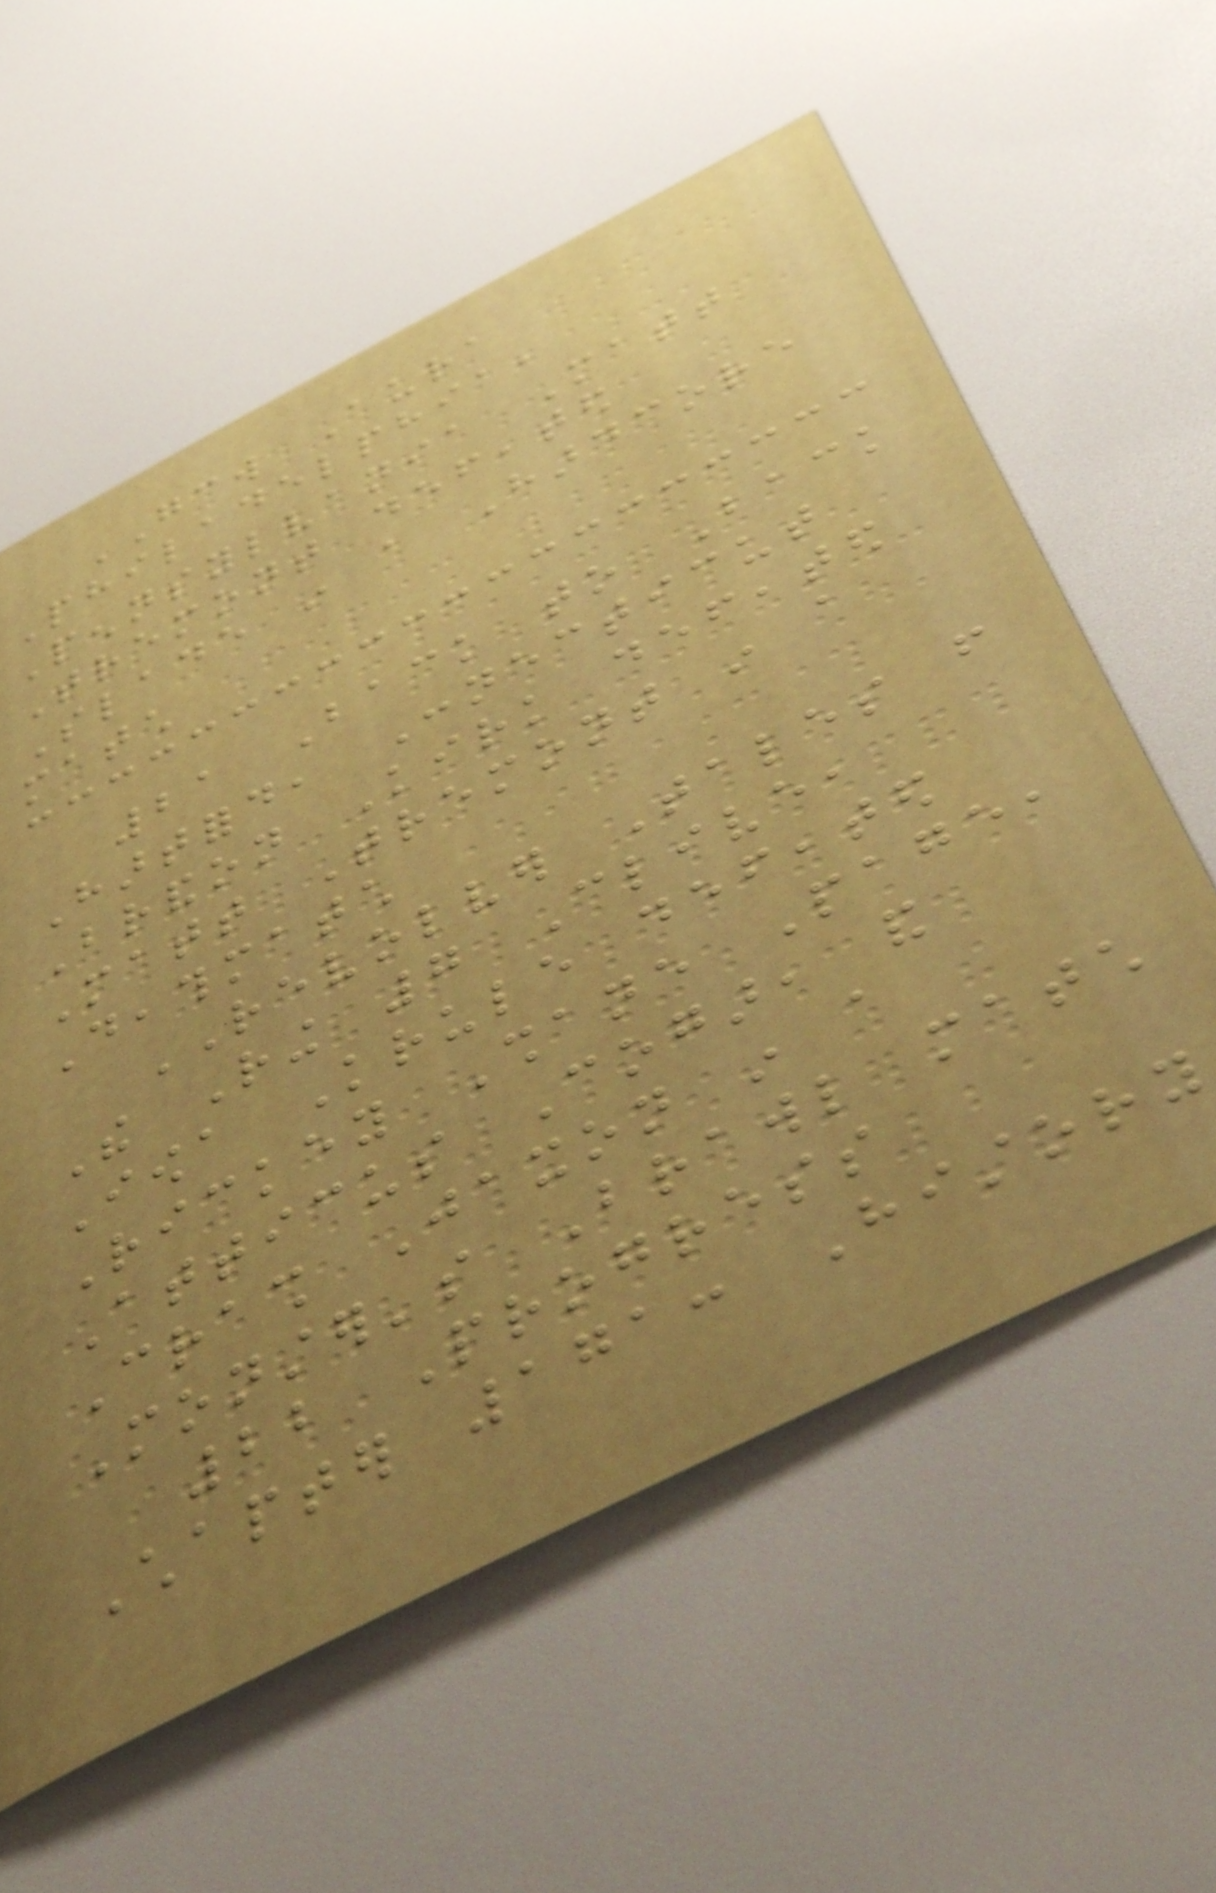GCW Aura
Philadelphia,
Pennsylvania Matt
Tremont defeated
Slade in a Hardcore
match
21 Back to Back
Hartford, Connecticut
Brandon Kirk defeated
Matt Tremont in a
Deathmatch
REVOLVER Tales from
The Ring 7 Clive,
Iowa Krule defeated
Rickey Shane Page,
Atticus Cogar, and
Crash Jaxon in a
Monster's Brawl match
22 Progress
Chapter 171: History
